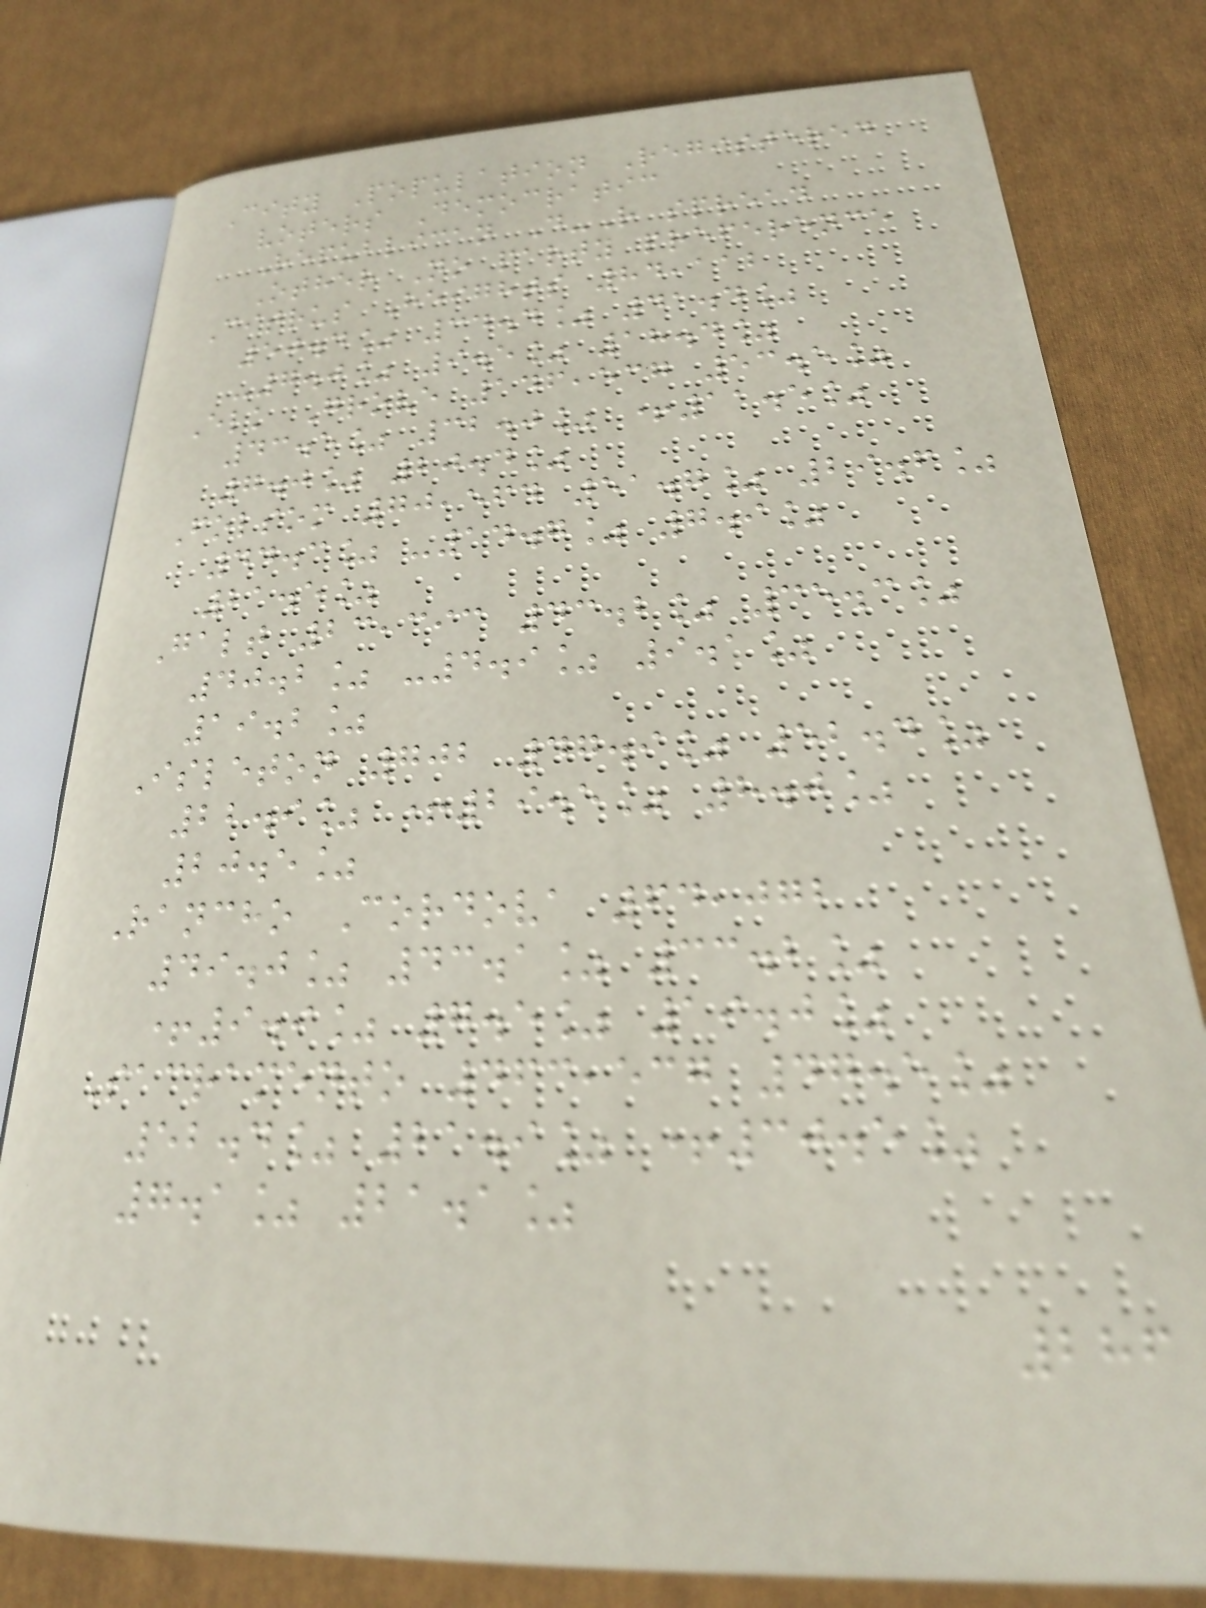City Population Registered
voters Democratic
Republican D-R spread
Other No party preference
Citrus Heights 84,112
50.4% 34.4% 41.4%
-7.0% 9.5% 18.4%
Elk Grove 146,537 53.5%
43.5% 32.0% +11.5%
7.0% 20.4%
Folsom 70,564 51.7% 29.6%
44.3% -14.7% 7.9%
21.5%
Galt 23,393 43.2% 35.3%
40.2% -4.9% 9.1%
19.2%
Isleton 702 47.9% 52.4%
22.9% +29.5% 8.0%
20.5%
Rancho Cordova 64,072
49.0% 43.1% 33.2%
+9.9% 7.5% 19.0%
Sacramento 463,537 47.5%
52.4% 21.9% +30.5%
7.1% 21.1%
286
